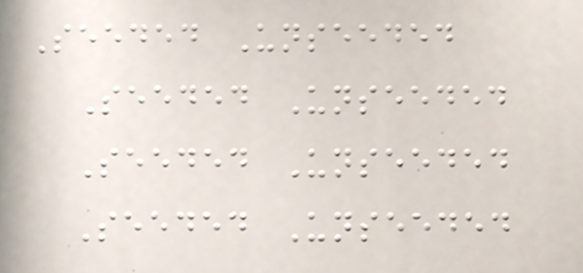Seeded Unseeded
Seeded Unseeded
Seeded Unseeded
Seeded Unseeded
